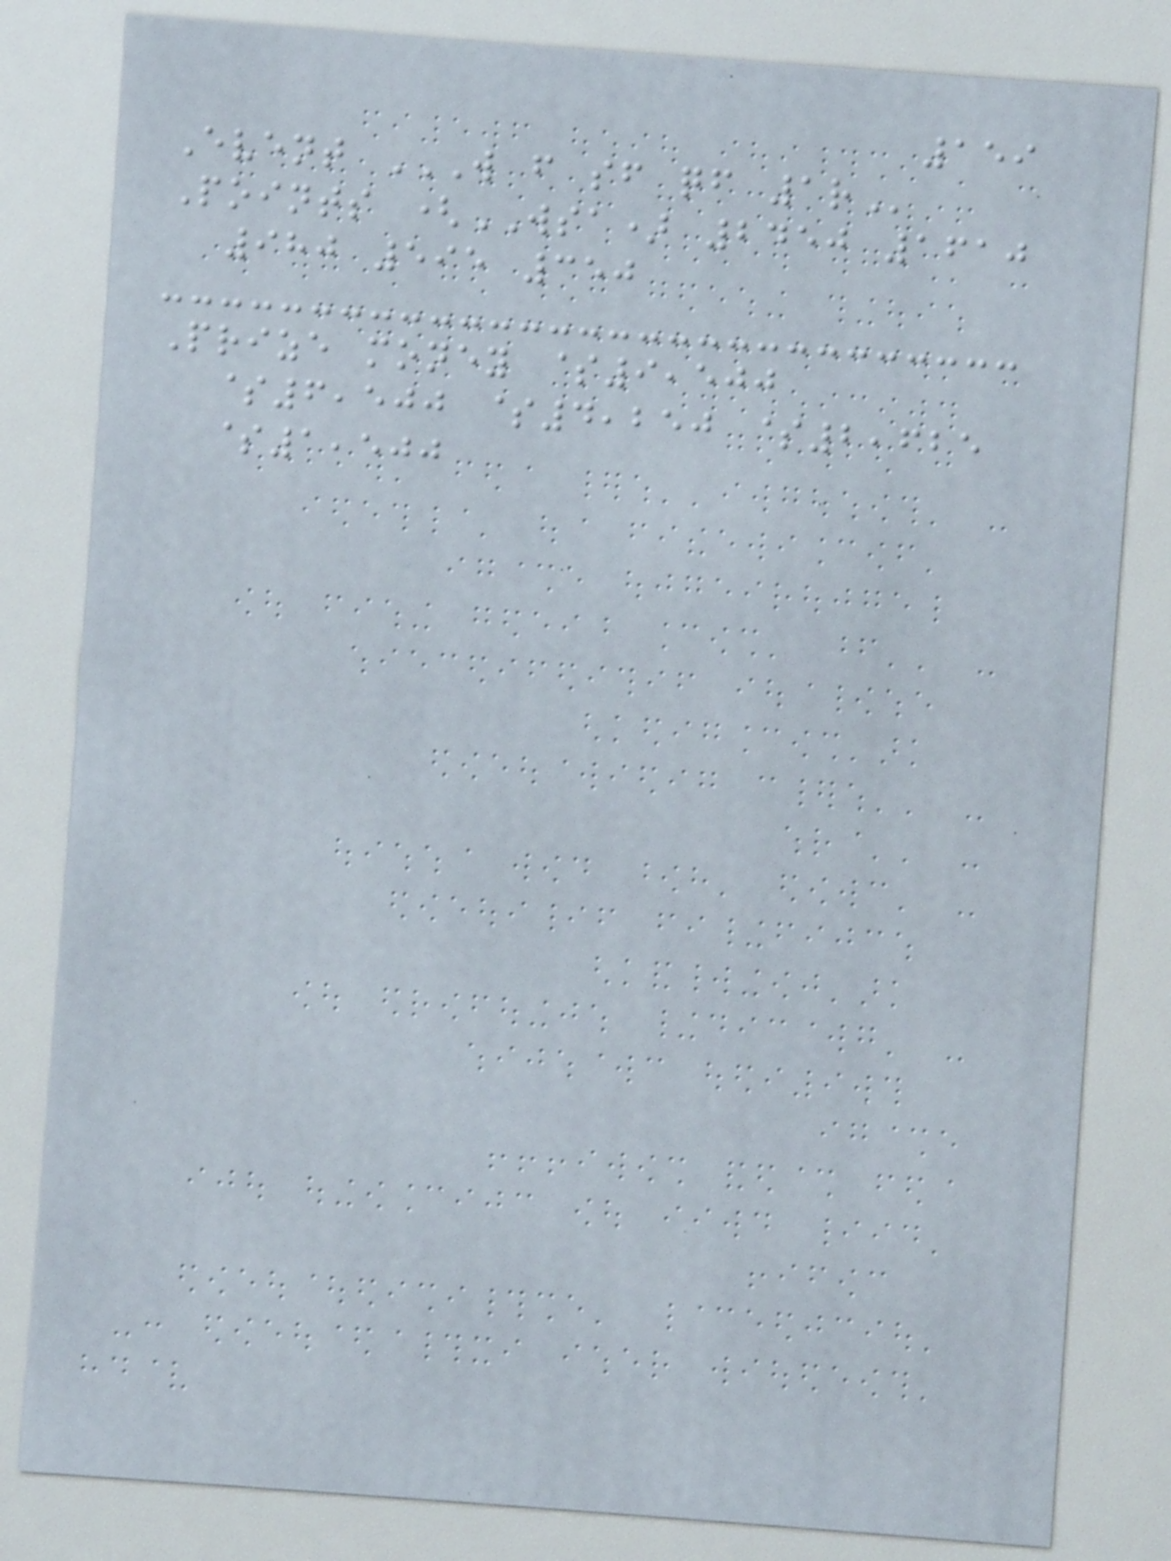159
Event W F SF QF 1R
Points (WSA) 2450 1610
980 595 350
Prize money $9,500
$6,500 $4,250 $2,625
$1,500
